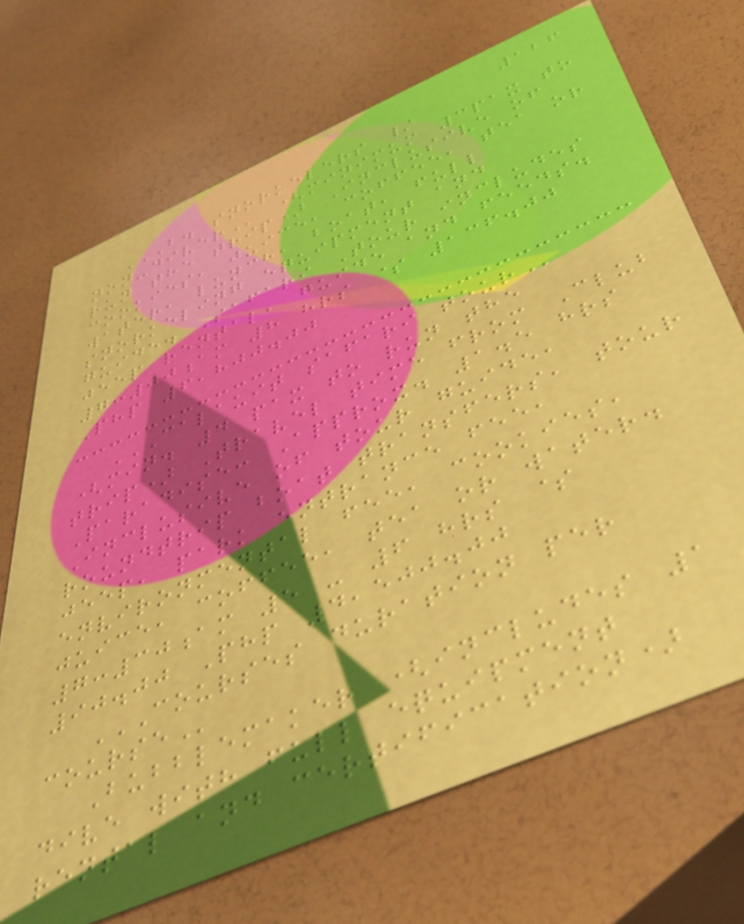126
B. SNORKELERS /
NON-DIVER (minimum 3pax to
run the trip) Inclusive of
cookies, juice, coffee, tea or
water, lunch, boat, full
snorkeling equipment and
guide. Safari Tour includes
jeep rental, guide and feeds.
7:00am 8 hrs $ 136.00
Php 6,800.00
CALAUIT SAFARI TOUR
(min. 4 pax to run the
trip) Travel time from Club
Paradise: Approx. 1.5 hrs
Inclusive of tour guide,
roundtrip boat transfers, tour
jeep, park entrance fee,
environmental fee, cookies,
juice, coffee, tea or water.
7:30am 5 - 6 hrs $
90.00 Php 4,500.00
COURSES DURATION PER
COURSE
Bubblemaker (includes 1
dive with full equipment
rental and certification)
